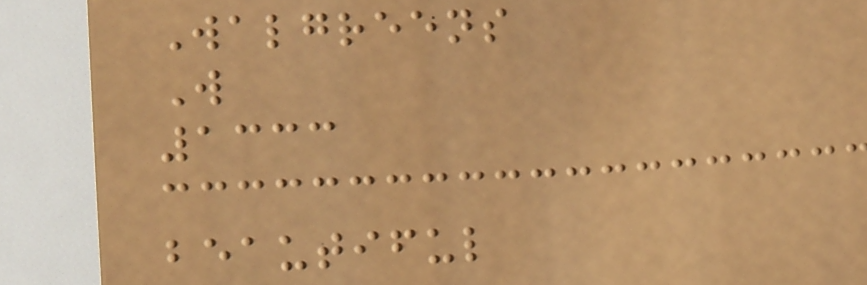Walgreens
W
1333
beautiful
